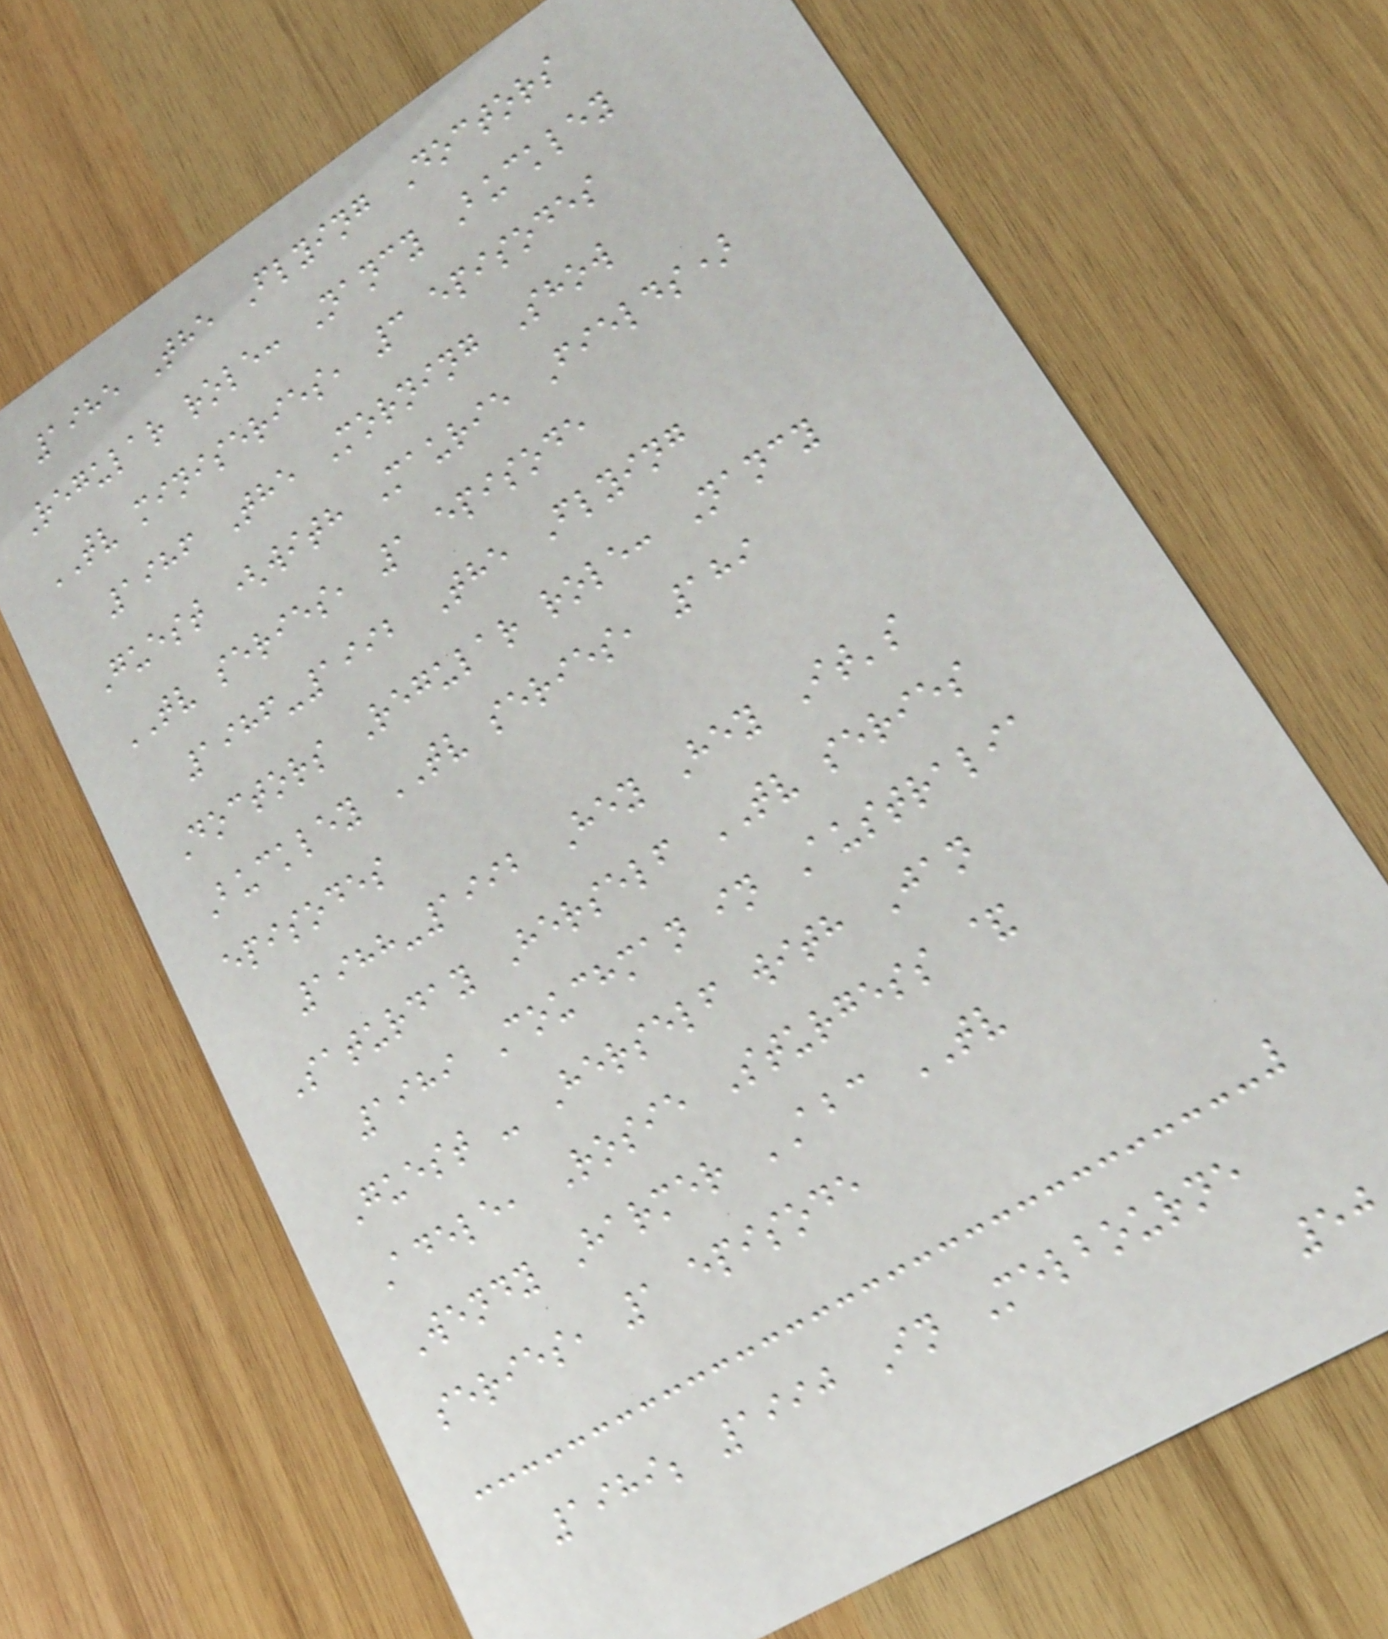1985 The Flying Doctors
Regular role: Nancy Buckley
TV miniseries, 3 episodes
1986 The Morning Show
Guest (with Maurie Fields)
TV series, 1 episode
1986-1992 The Flying
Doctors Regular role: Nancy
Buckley TV series, 189
episodes
1988-1992 Hey Hey It's
Saturday Herself TV series
1989 Couchman in Australia
Guest - Herself with Jan
Adele, Rosie Sturgess &
Wendy Harmer ABC TV
series, 1 episode
1989; 1990 In Melbourne
50
